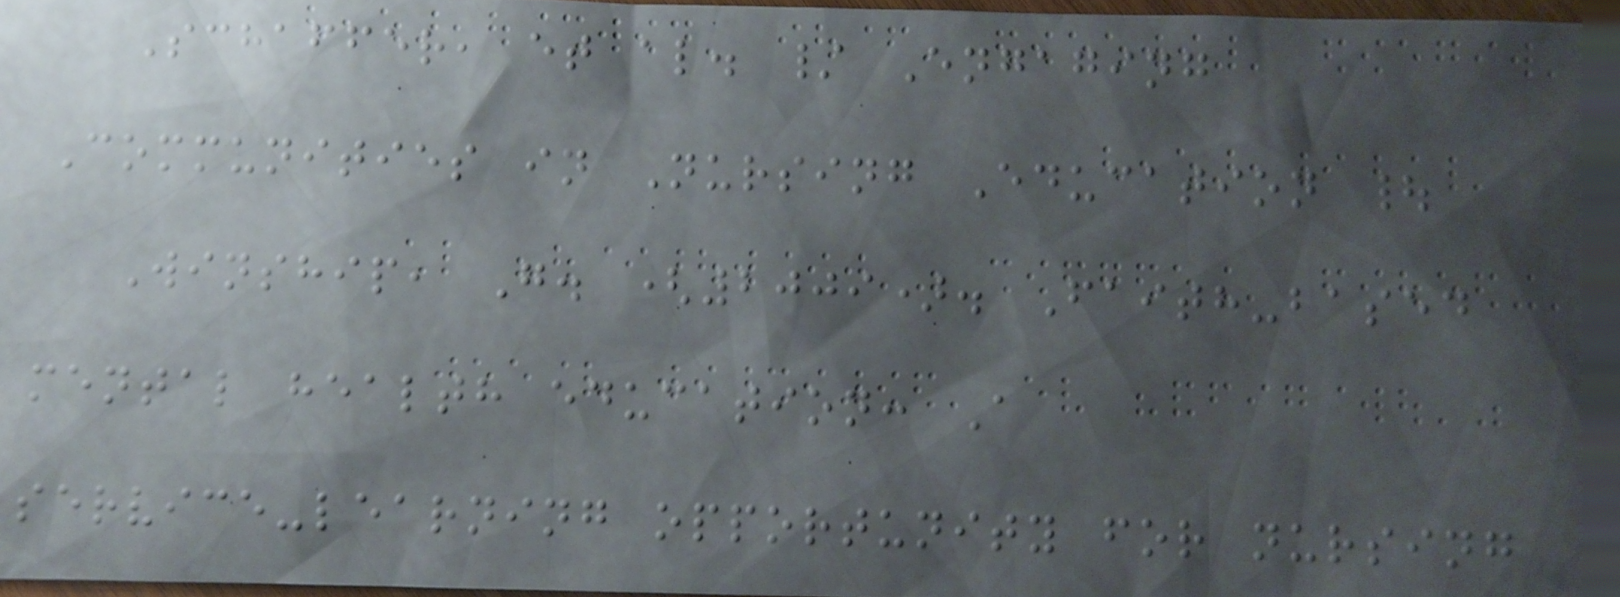Schaffer, et al. / Engaging
Communities in Nursing Education |
Winship, G. (2009). Faith-based
mental health education: A
service-learning opportunity for nursing
